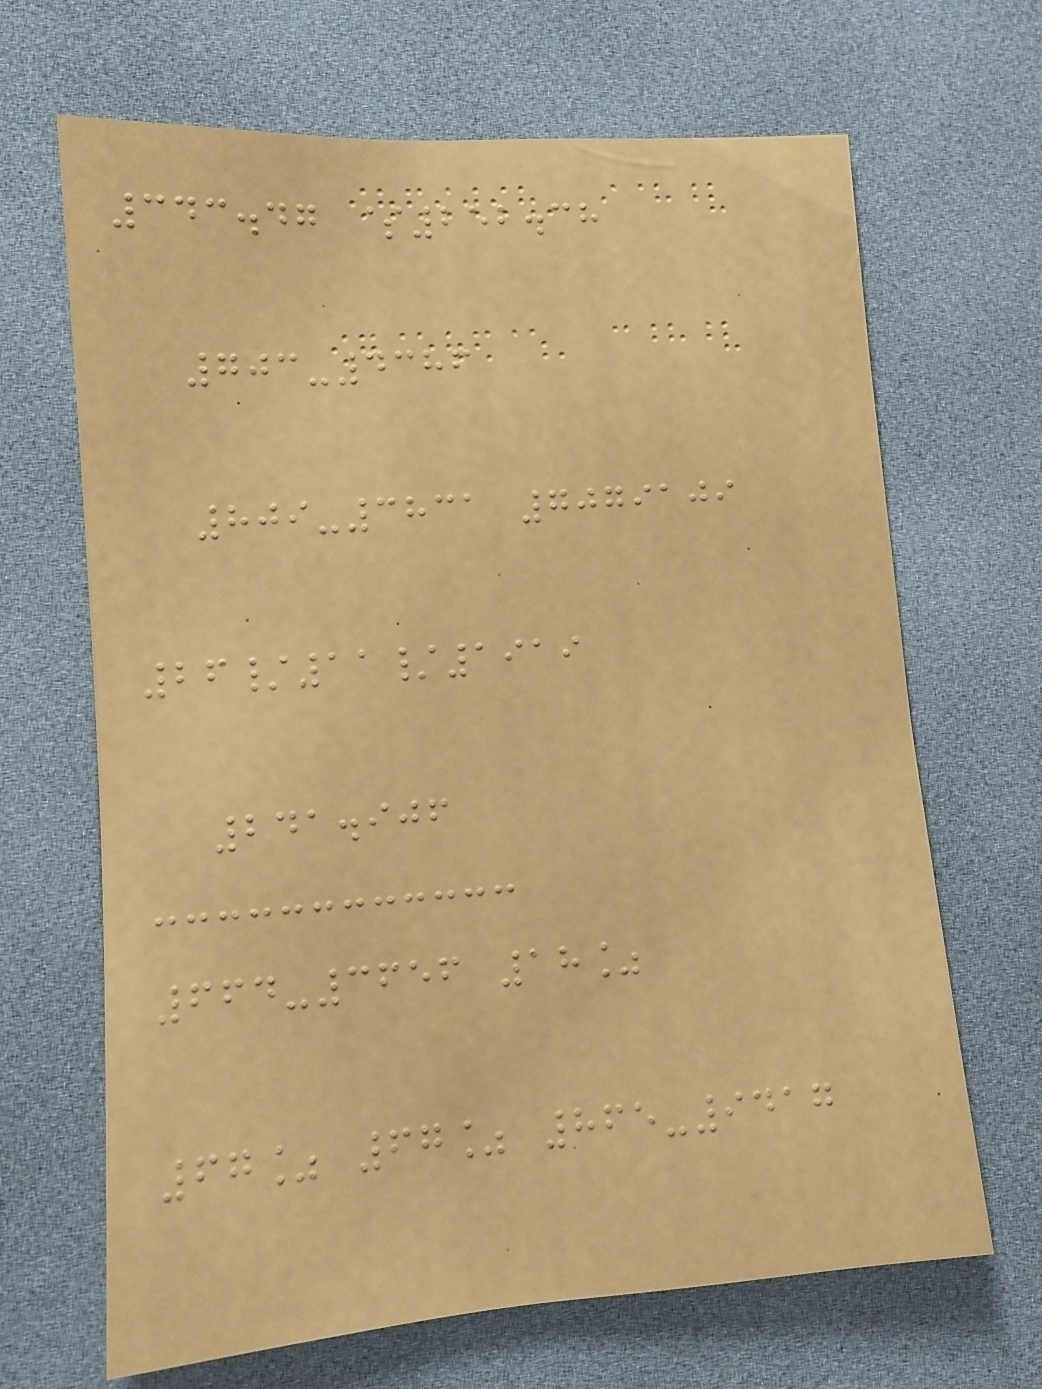343.47 $252.38
703-4386
809-3831 7079109
26/11/1919
241.906
664-3656 18%
67% 67% 865-9417
